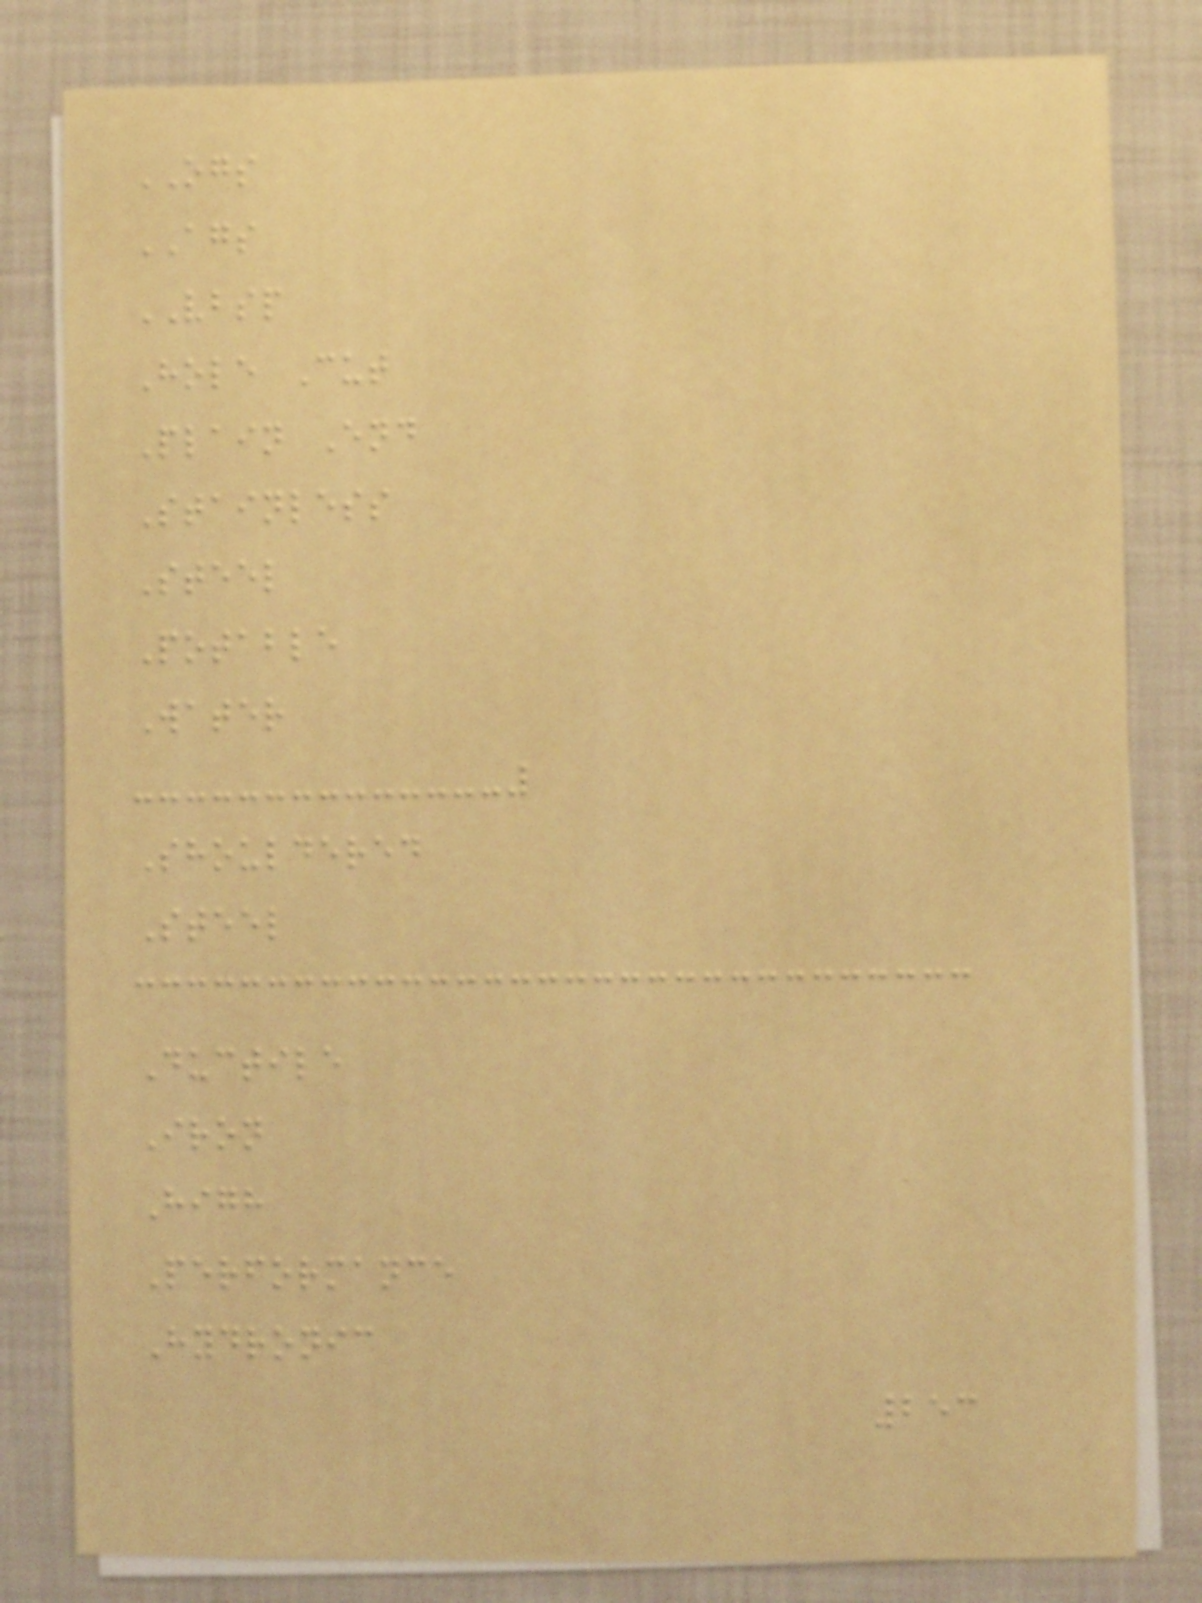OGS
AGS
VBSP
Hole Cut
Plain End
Stainless
Steel
Potable
Water
Shouldered
Steel
Ductile
Iron
High
Performance
Hydronic
253
